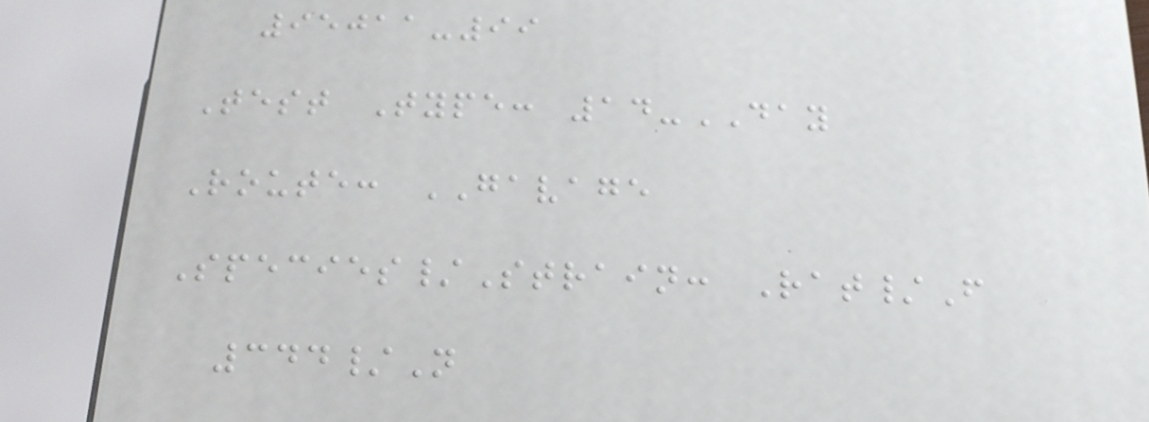95011-99
Test Type: 14-DAY
Route: GAVAGE
Species/Strain: Rat/F
344/N
